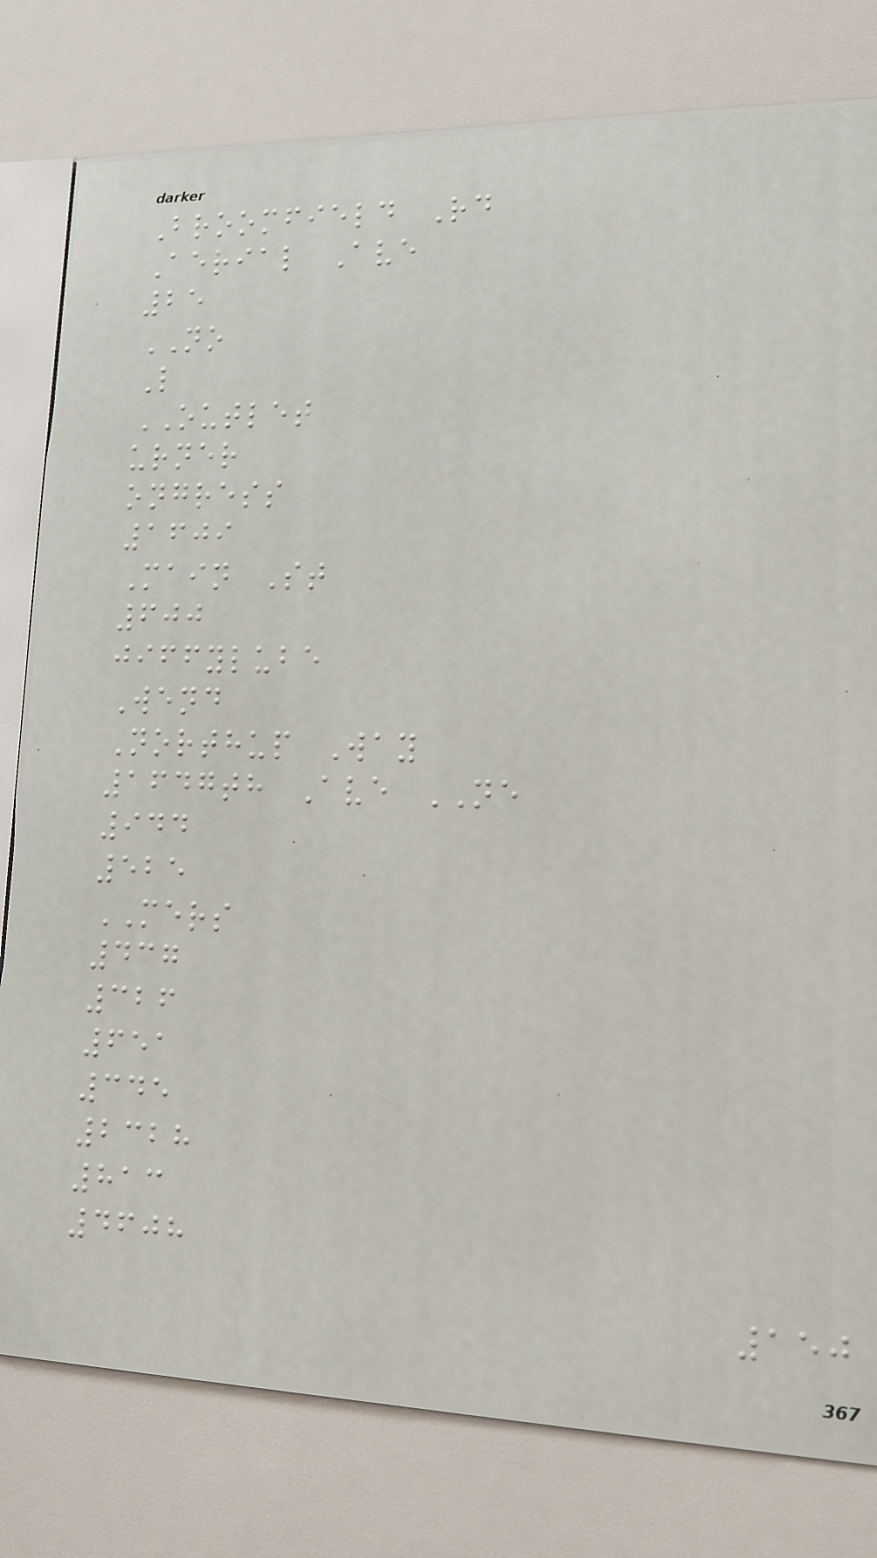Broomfield Rd
Aerial Ave
25
NO
L
OUTLET
urner
ongress
1609
Main St
600
jiffylube
Wend
Northup Way
1647th Ave NE
944
525
MERS
437
326
651
345
2328
813
4608
150
